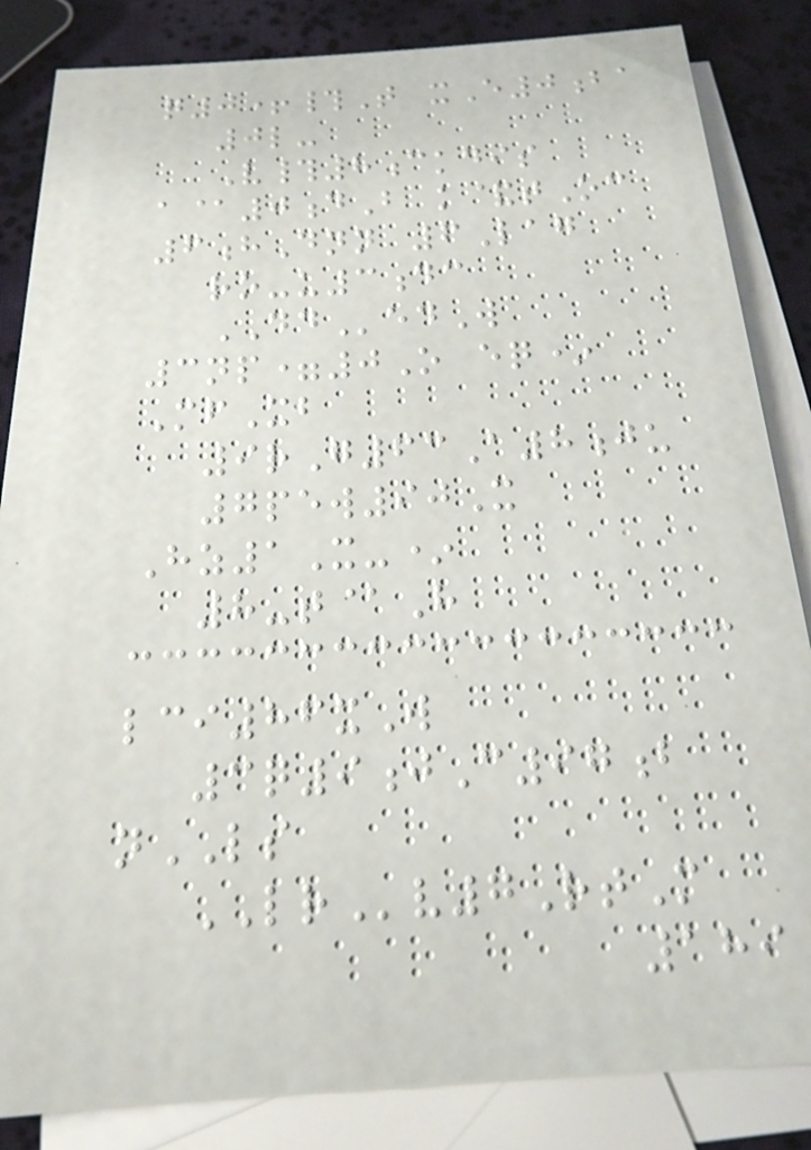q0+#T xE0ba
0l-
V#8ckdis
a@0dB k&tOc
6hDnn 6Lag
ro-u3dc
DDedW
3np=0O eq*
MfXb
9rG63A8ju
7pew90X
Hz1X-*
8-t@H
lci86xW
3q9jC97b
nLS
LRv7RtM
189
